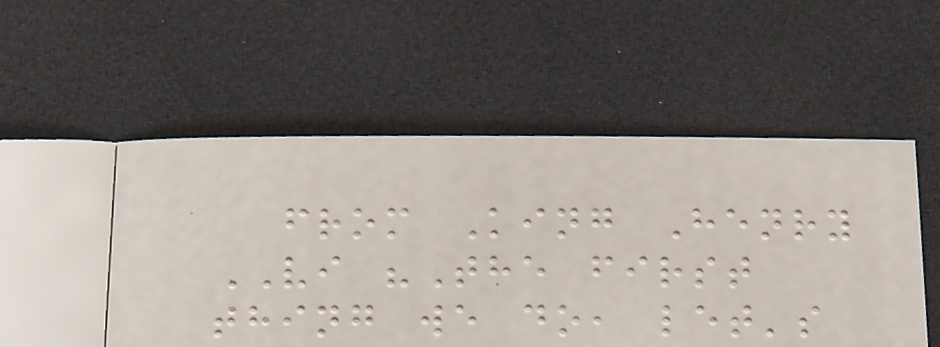from King Henry
VI "The first
thing we do, let's
